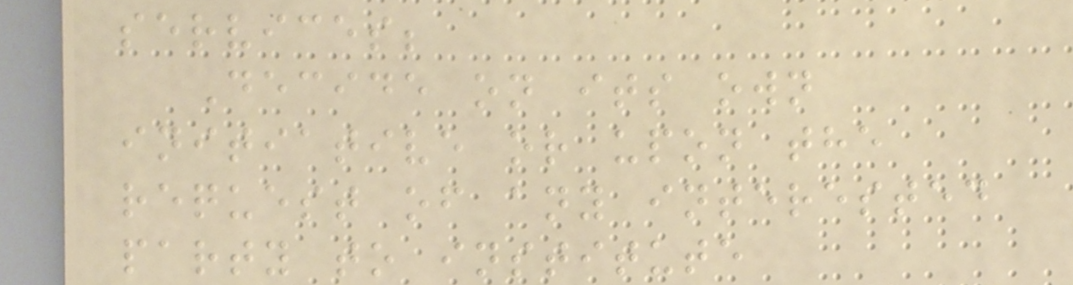services;
Decide on its own
initiative or upon the
request of any interested
party to institute
